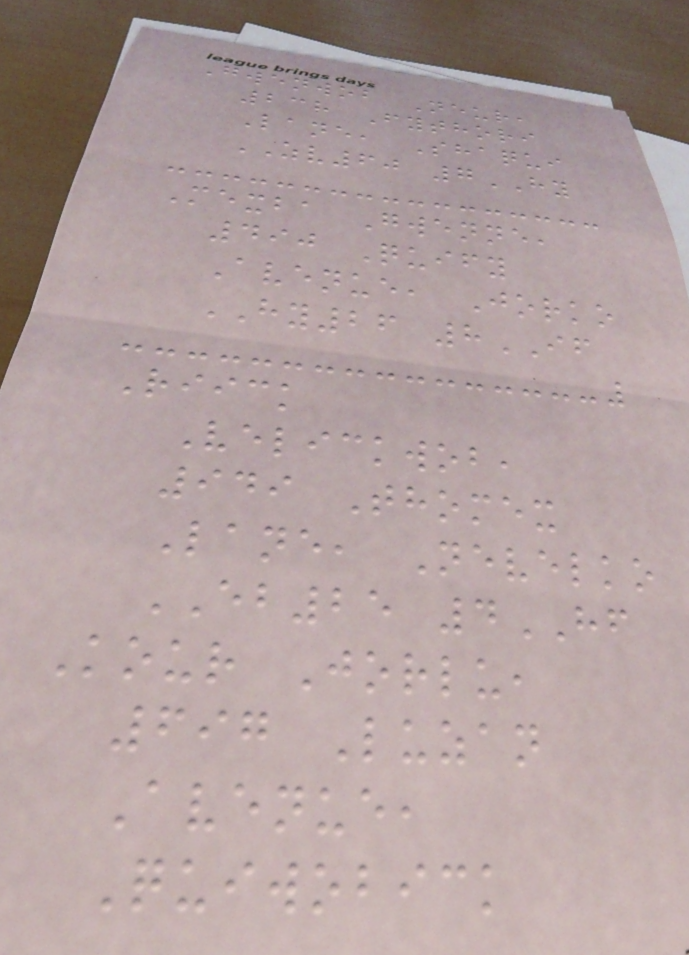Gwenwob Neur,
238 Fythori
Lane, Shaqui
ZV60 7HY
Mexba Gwenne,
490 Quify
Avenue, Jorko
HY26 8IF
Riick
Velickwob,
949 Thomex
Lane, Nevelko
EB25 4HF
Kour Jorlu,
697 Luzan
Avenue,
Quiwobick
